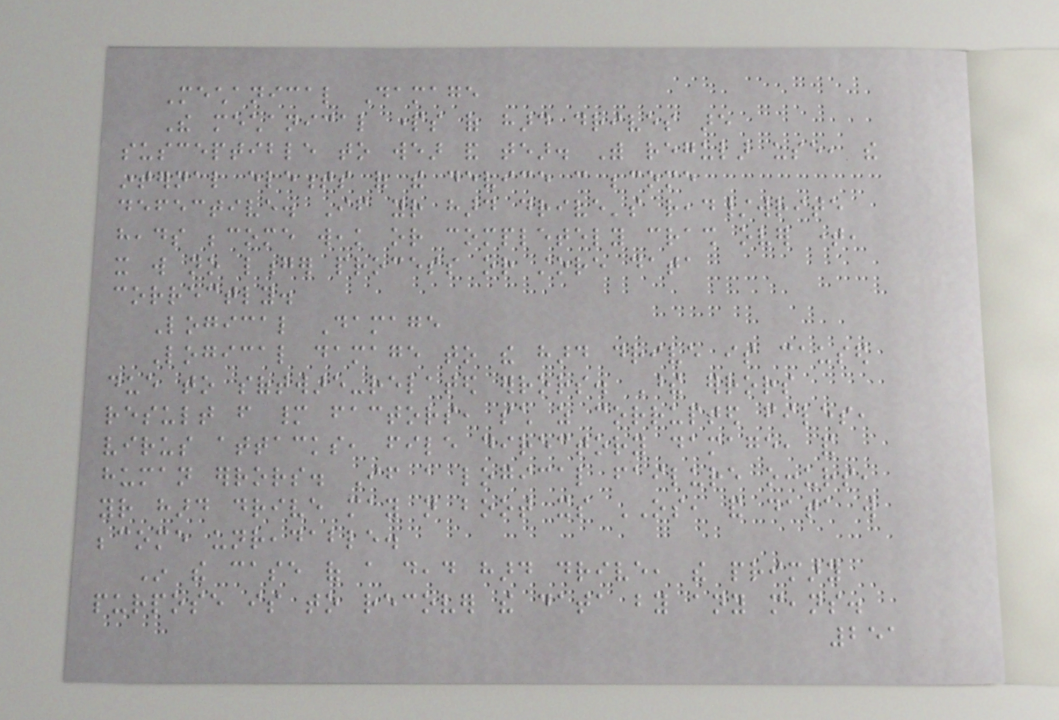Mechanical Damage
The mechanical parts of hard drives are
susceptible to wear and tear. With regular use, the
internal elements of the device can become
defective. If your hard drive's read/write
heads become weak or completely crash over time,
it will no longer process or store data
correctly.
Logical Damage
Logical damage to the hard drive is caused
due to software-related errors. These errors
result from many factors, such as corrupted files,
virus attacks, file directory damage, and
human errors. If a logical failure occurs,
your hard drive may not boot its OS, and data will
become unreadable.
In the case of a dead hard drive, the primary
purpose is to recover the data by any means.
251
